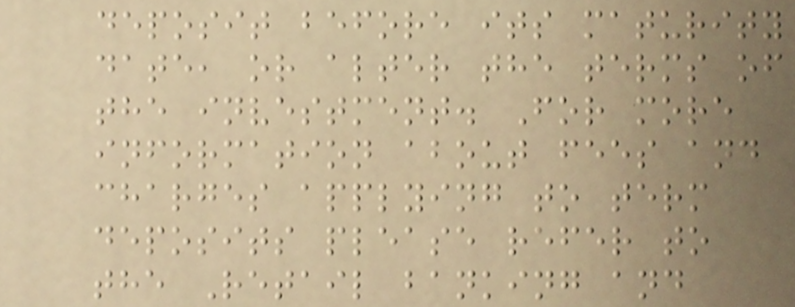deposit before its maturity
date, or alter the terms of
the investment. For more
information about fees and
charges applying to term
deposits please refer to
the Retail banking and
